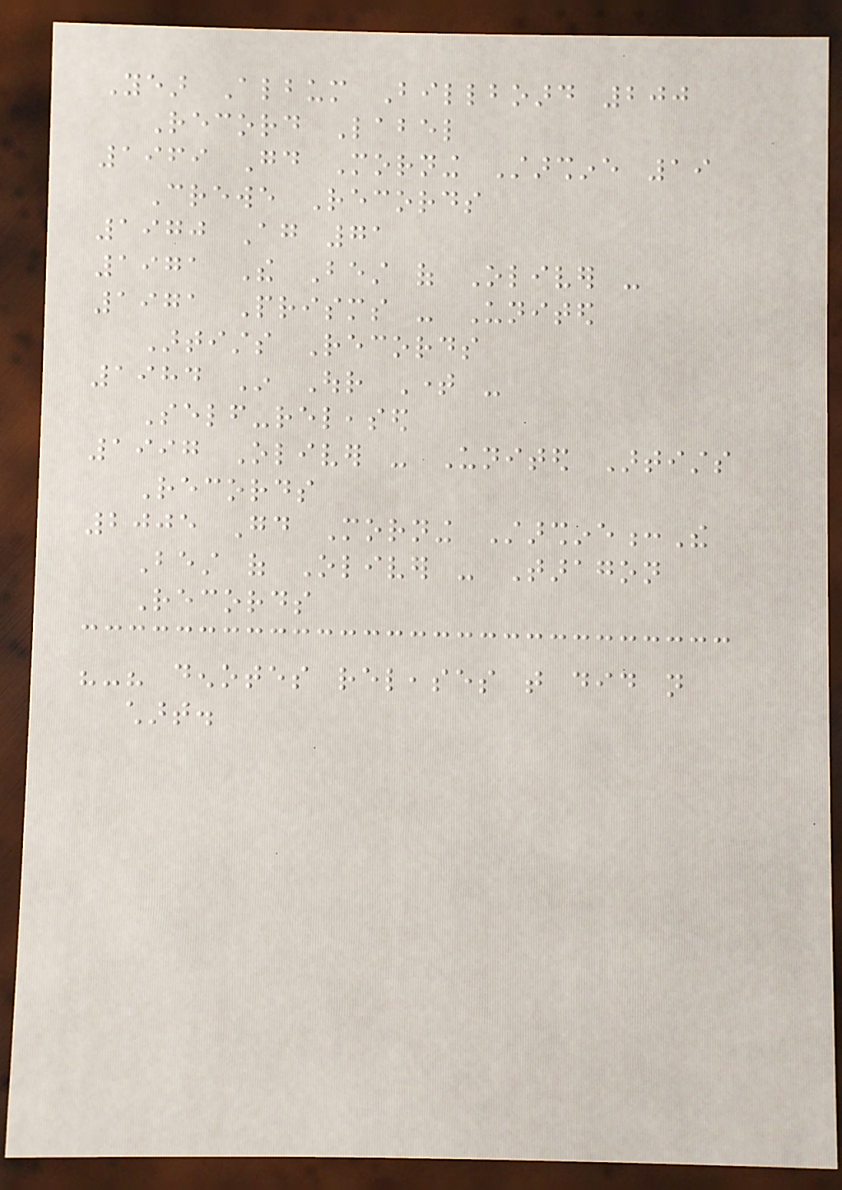Year Album Billboard 200
Record Label
1969 Good Morning Starshine 19
Crewe Records
1970 Again 71
1971 The Best of Oliver -
1971 Prisms - United
Artists Records
1984 In Our Time -
Self-released
1997 Oliver - United Artists
Records
2005 Good Morning Starshine:The
Best of Oliver - Taragon
Records
"-" denotes releases that did not
chart.
